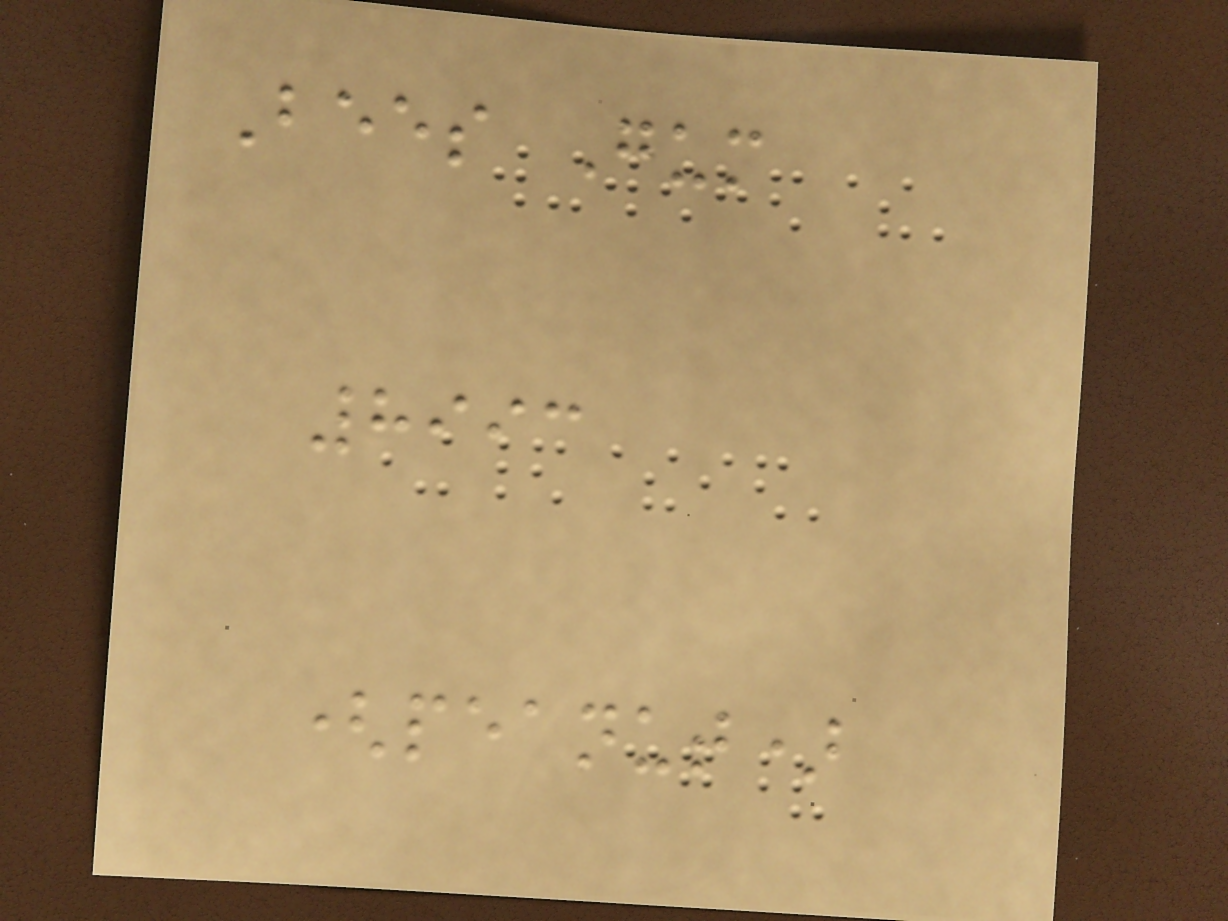Bees Gum
8993
(peanut)
